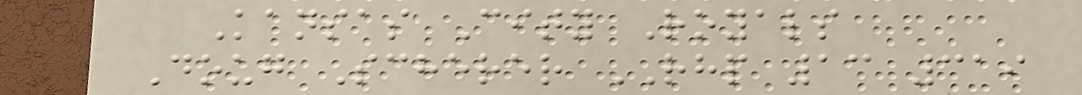Kansas City Royals
Doug Scherer RHP 13 319
